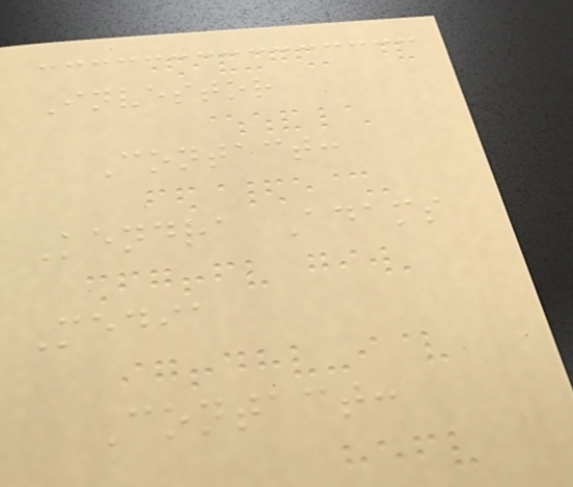Investor
Contact:
Kendra Adams
Media
Contact:
